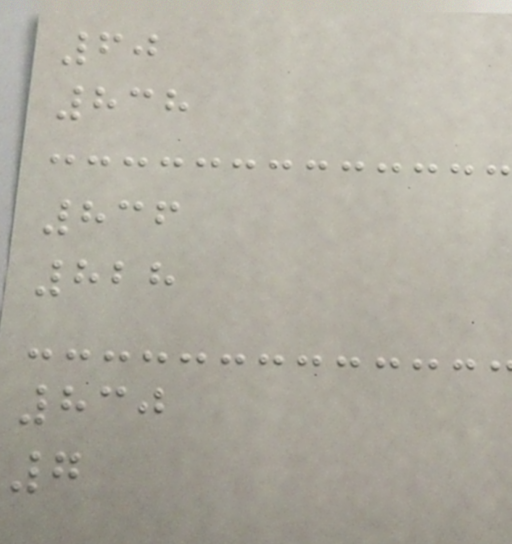60
838
836
828
830
7
